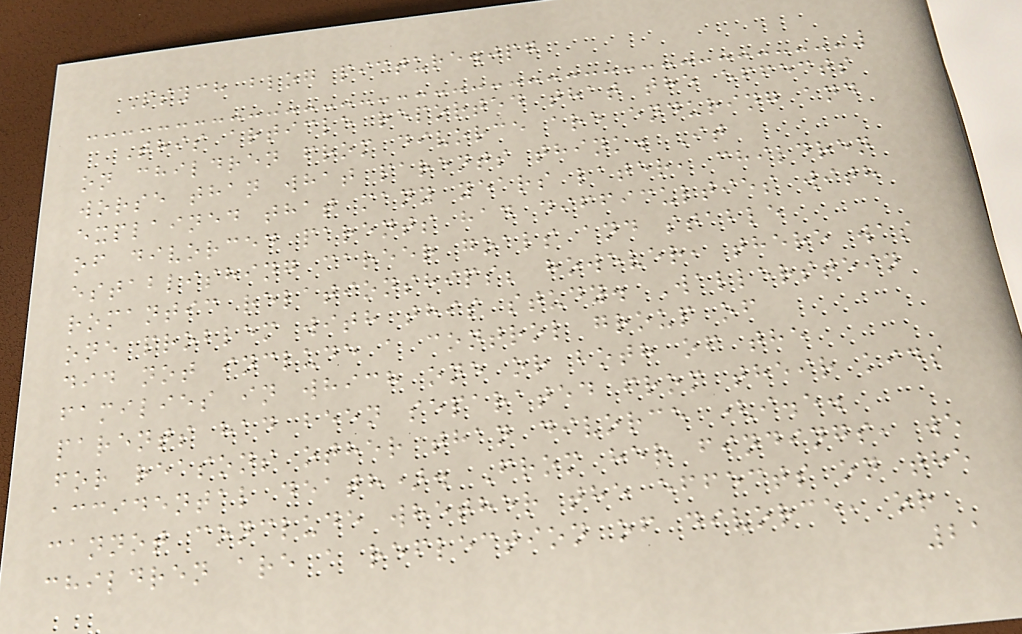Psych blog picture.jpg
This article reported that the effects
on children from divorce are enduring and
worse than what parents think. It
explained that many years later, children
of divorced parents had difficulties with
establishing career goals and stable
romantic relationships; however, there was
one problem with this study. Wallerstein
did not include a control group of
families in which one or both of the
parents had been separated from their kids
for reasons other than divorce (i.e.
accidental death). From her findings, we
cannot conclude whether the effects on the
children are a reflection of divorce, or
21
